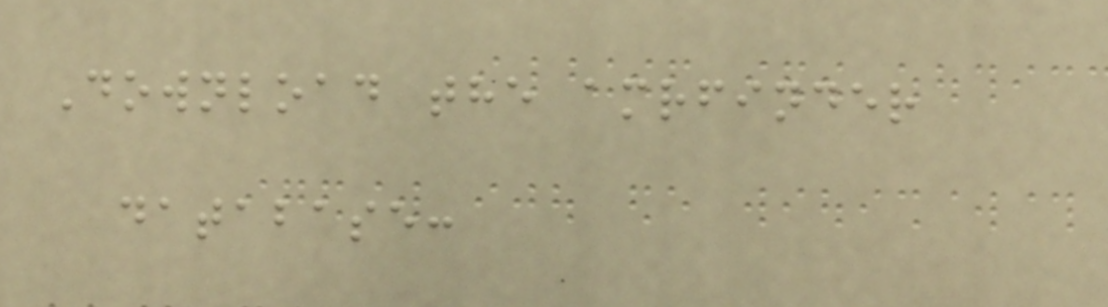Download the amrfinder
database:
